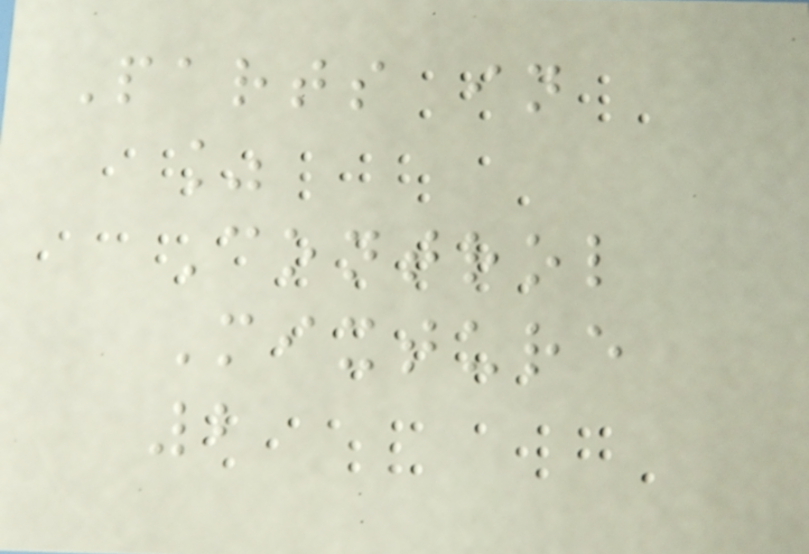Parts in
%
Control
Mixture
2
